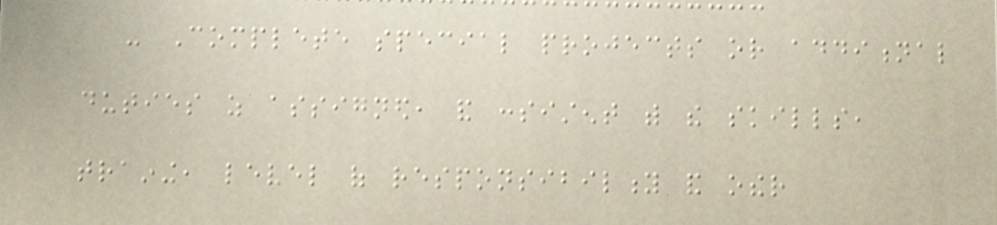- Complete special projects or additional
duties as assigned, and consistent with the skills,
training, level of responsibility and other
